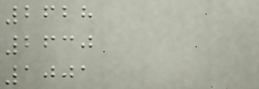2628
2630
1001
